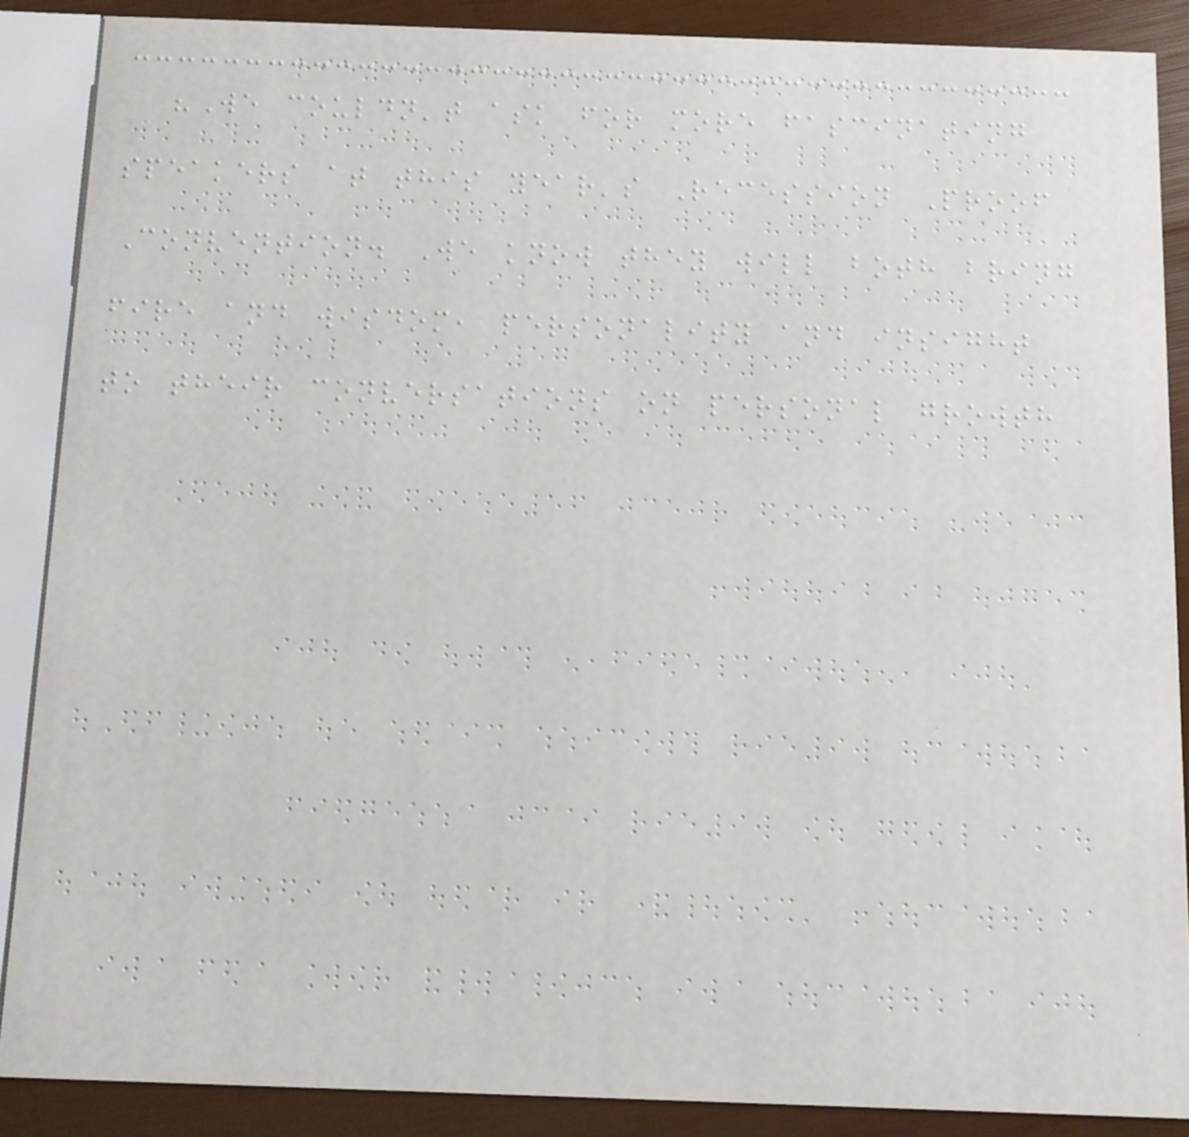"We couldn't ask for more fascinating
speakers at this year's Recession Proof
Convention. We know they will both bring
fire and wisdom, personality and insight
to their conversations on personal growth
